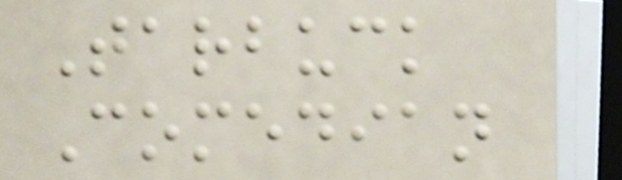Tarbuck
Comedian
